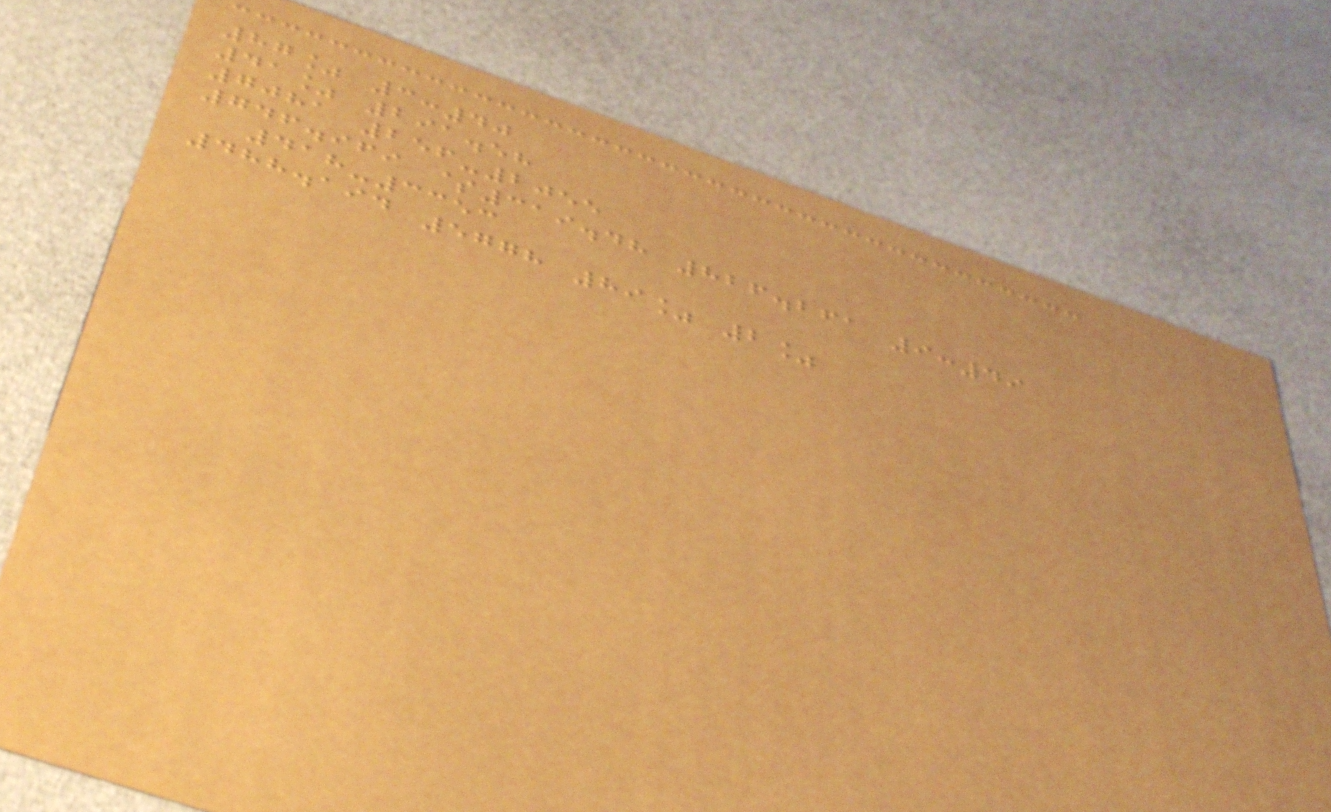87% 3:40
41% 291.58
7081 256-2055
746.969 $319.48 826.261 9:49
418-3353
488.194 5778 89% 2%
